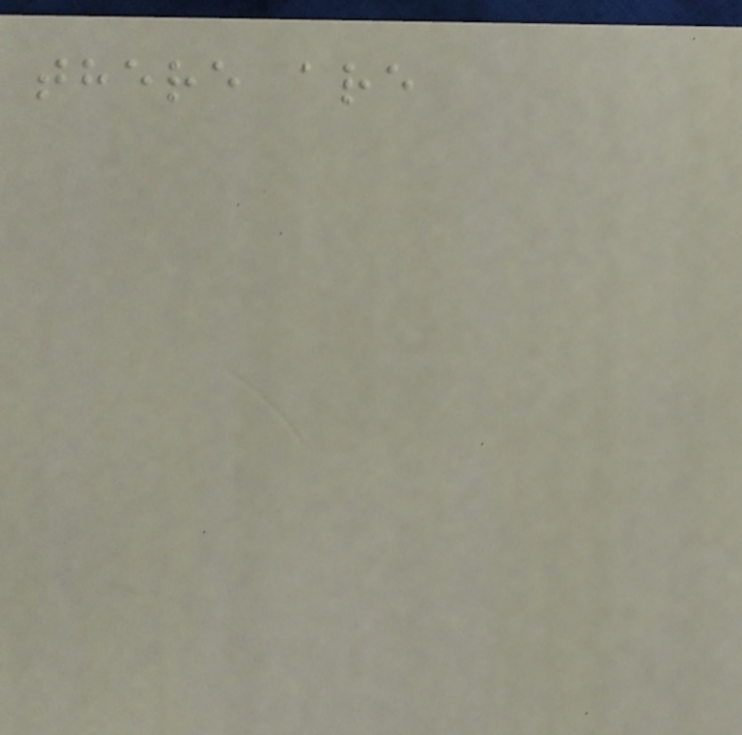there are
